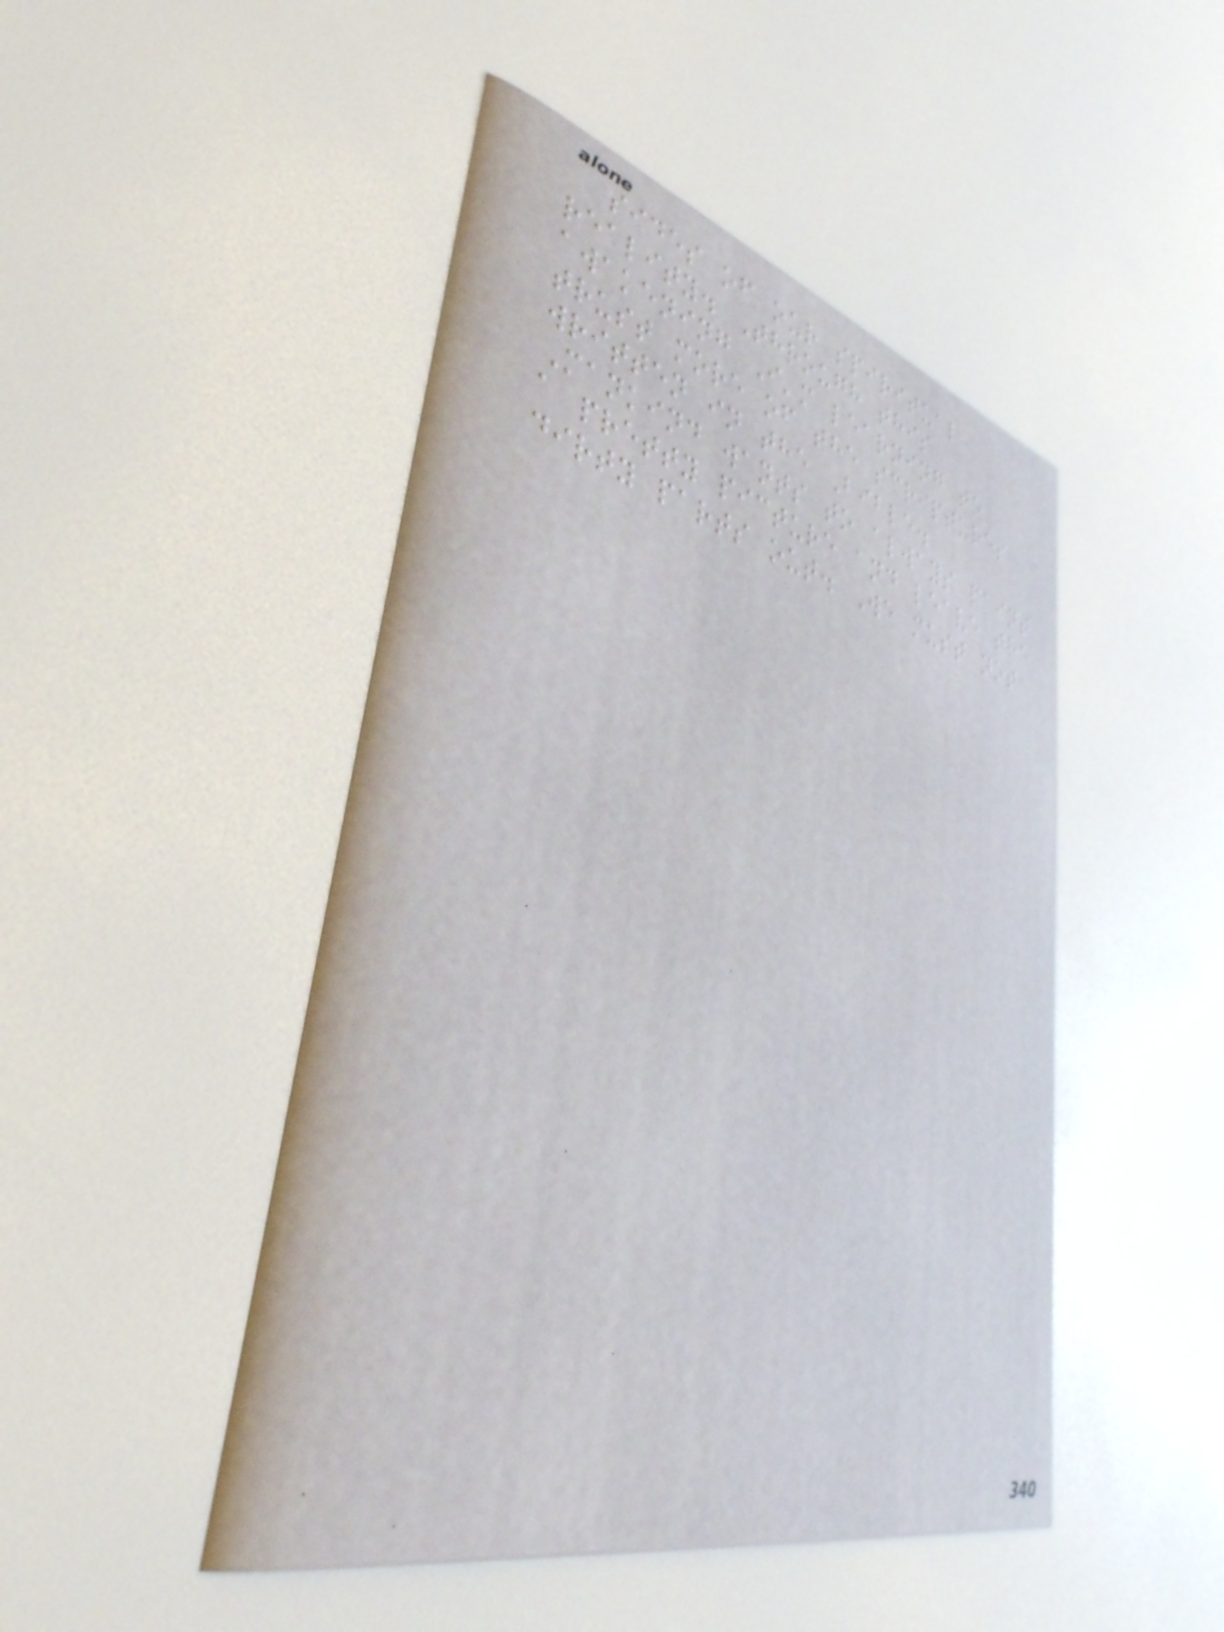sides of our spiritual
reality. Through this
awakening I'm learning to
trust more of the scriptures
written in the Bible.
Mankind wants to always paint
a pretty picture and leave the
dirty parts out. We must not
